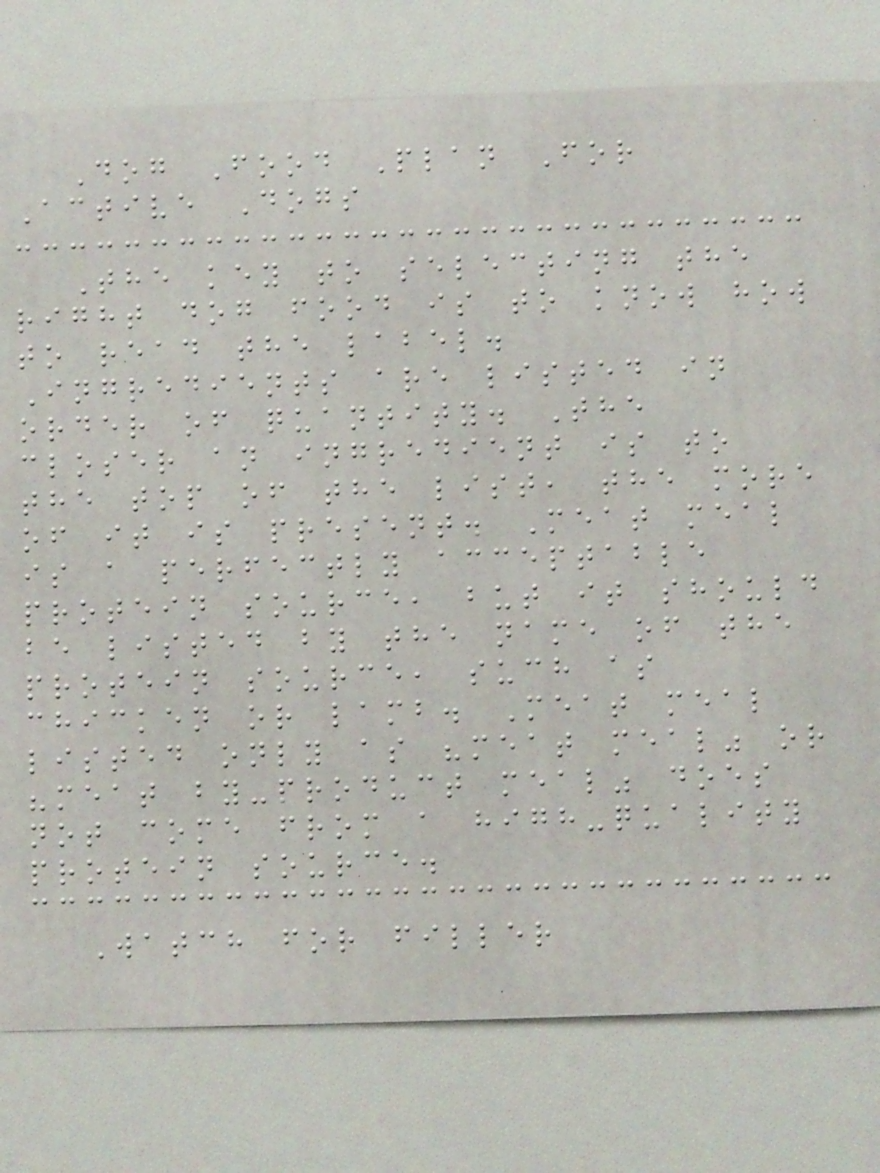Dog Food Plan For
Active Dogs
The key to selecting the
right dog food is to know how
to read the label.
Ingredients are listed in
order of quantity. The
closer an ingredient is to
the top of the list, the more
of it is present. Meat meal
is a perfectly acceptable
protein source, but it should
be listed by the name of the
protein source, such as
chicken or lamb. Meat meal
listed only as "meat meal" or
"meat by-product meal" does
not come from a high-quality
protein source.
Watch for filler
